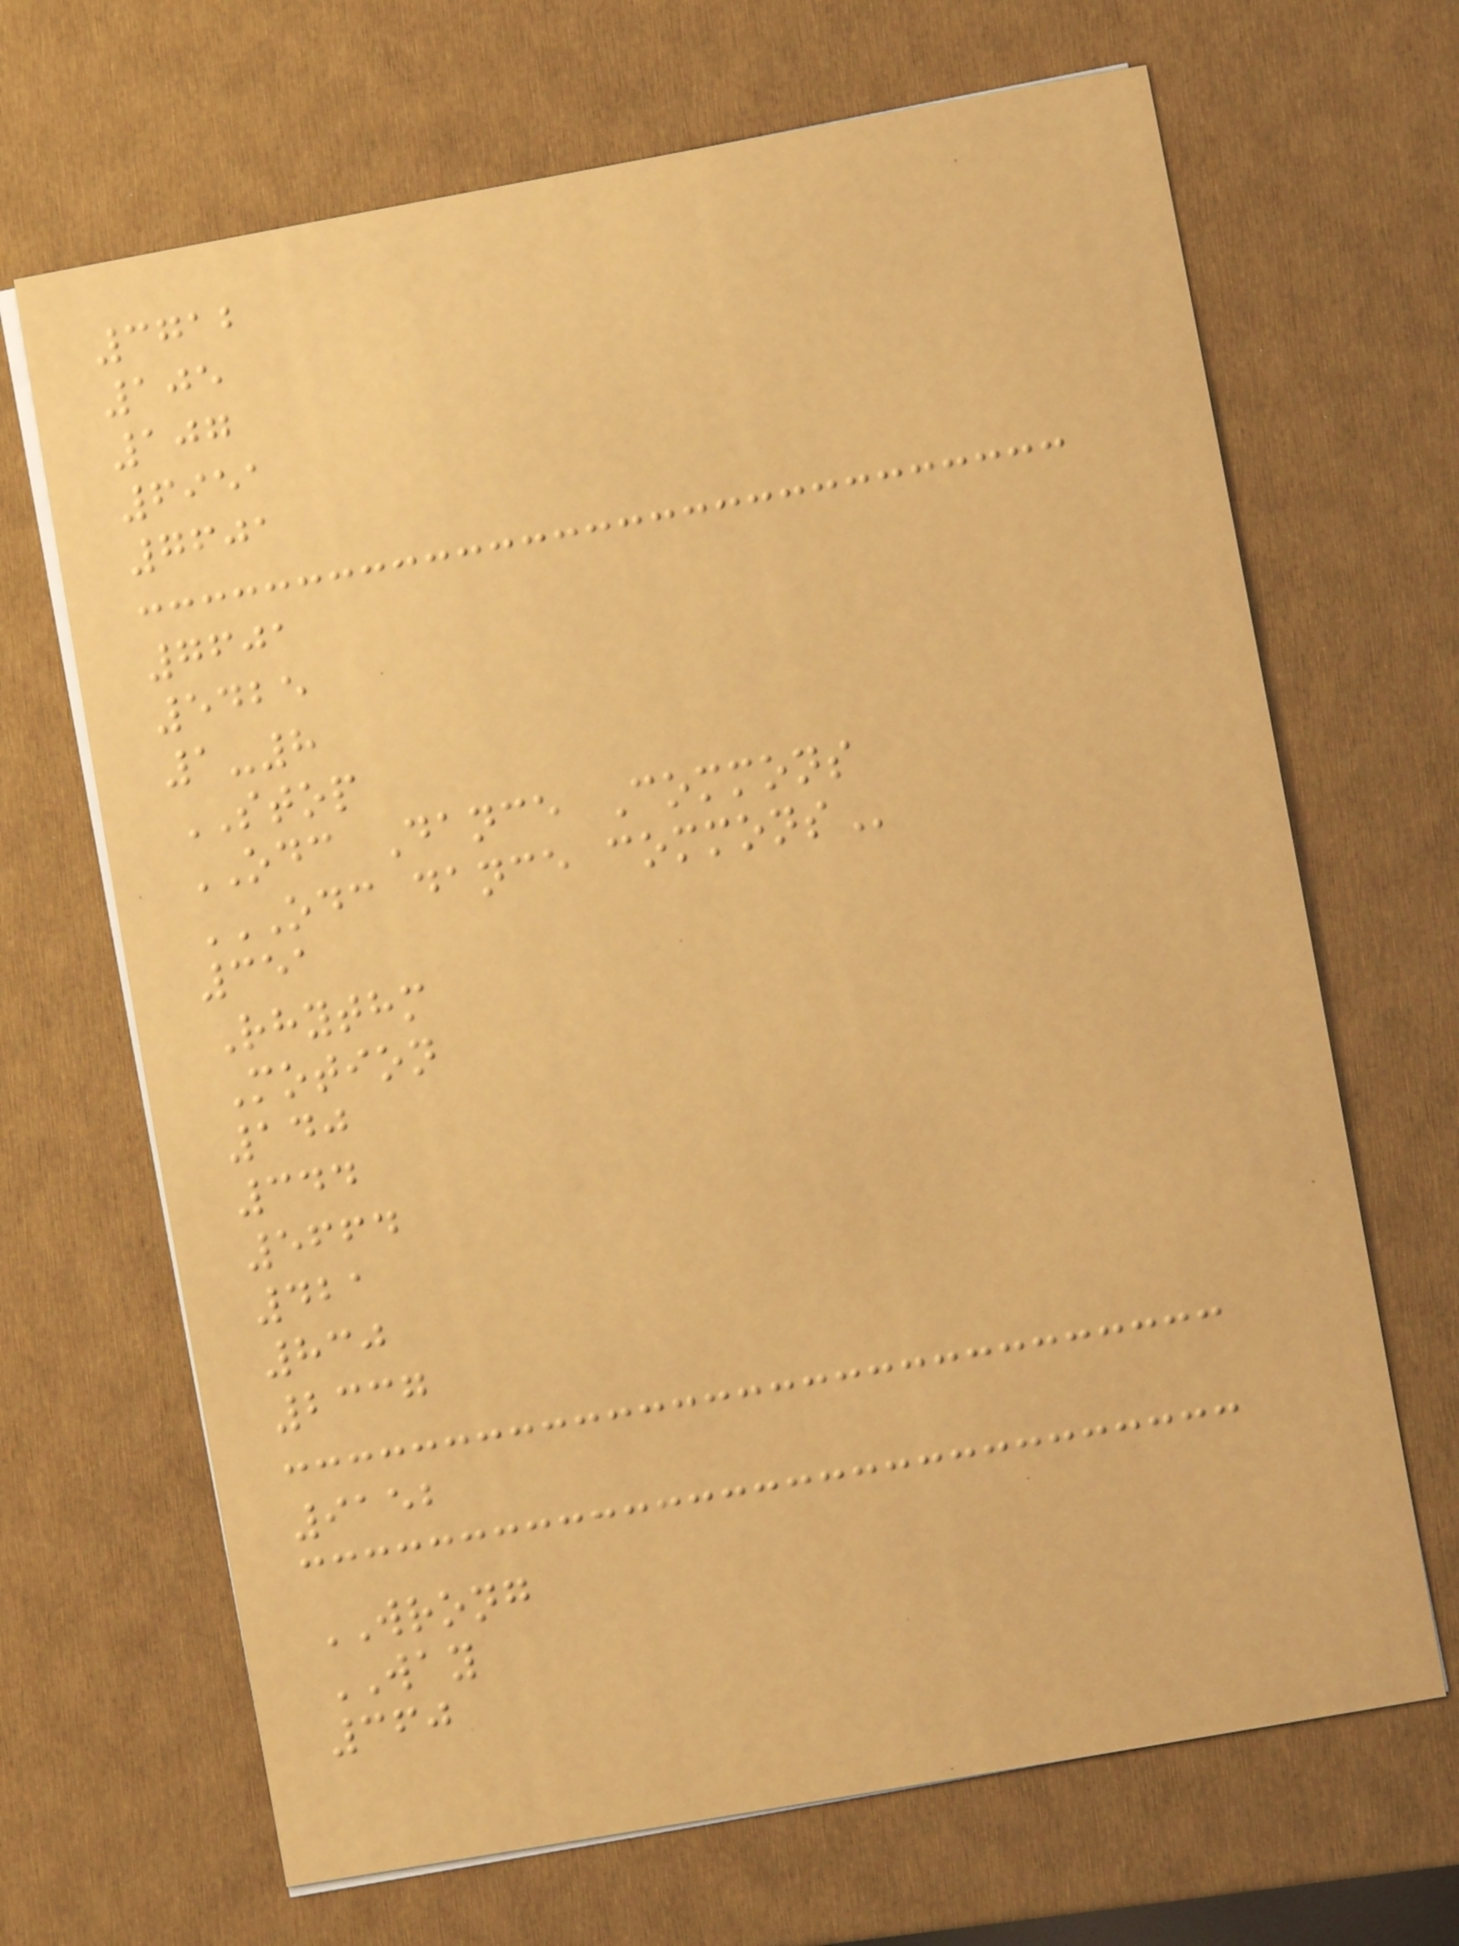3712
105
107
6951
7601
7601
5425
1-8
STOP
ODC Dance Commons
ODC DANCE COMMONS
351
Rhythm
Motion
140
344
5664
421
830
2337
9152
WRONG
WAY
360
